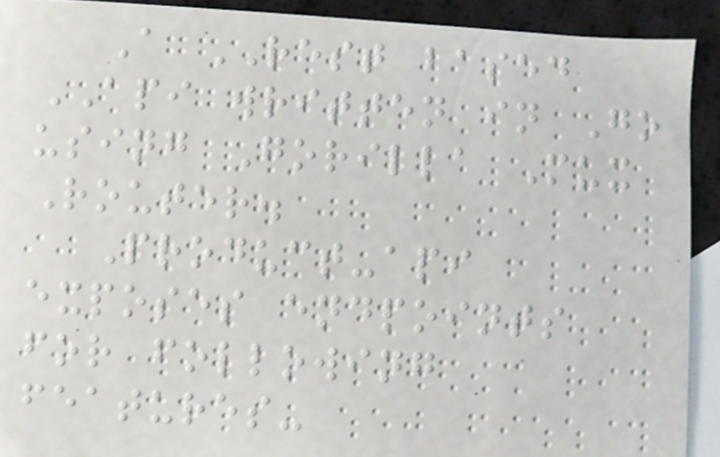A REST based
API written in Go
using Gorilla Mux
Router.
Product-api
exposes endpoints
for following
features-
